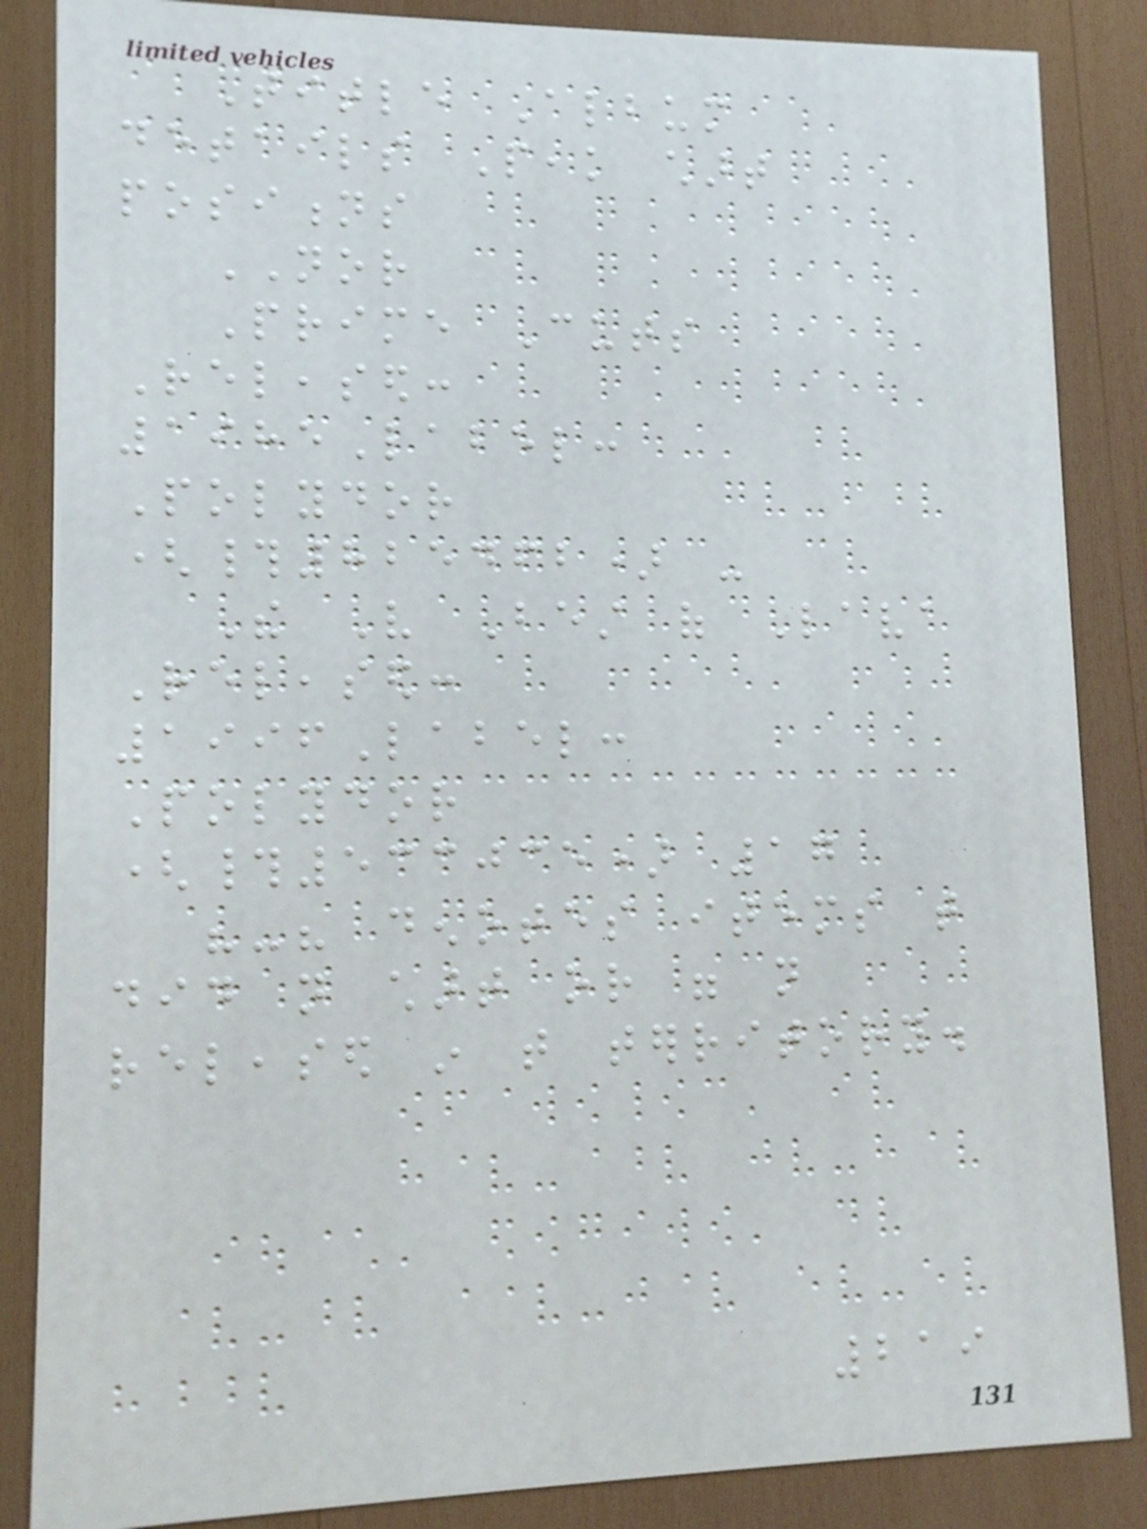Title Album
details Peak chart
positions
NOR
Prime Cuts
Released:
1985Label:
Polydor
(#825462) -
The Very Best of Lava
Released:
1996Label:
Polydor
(#533035) 17
"-" denotes items that
did not chart or were not
released in that territory.
219
